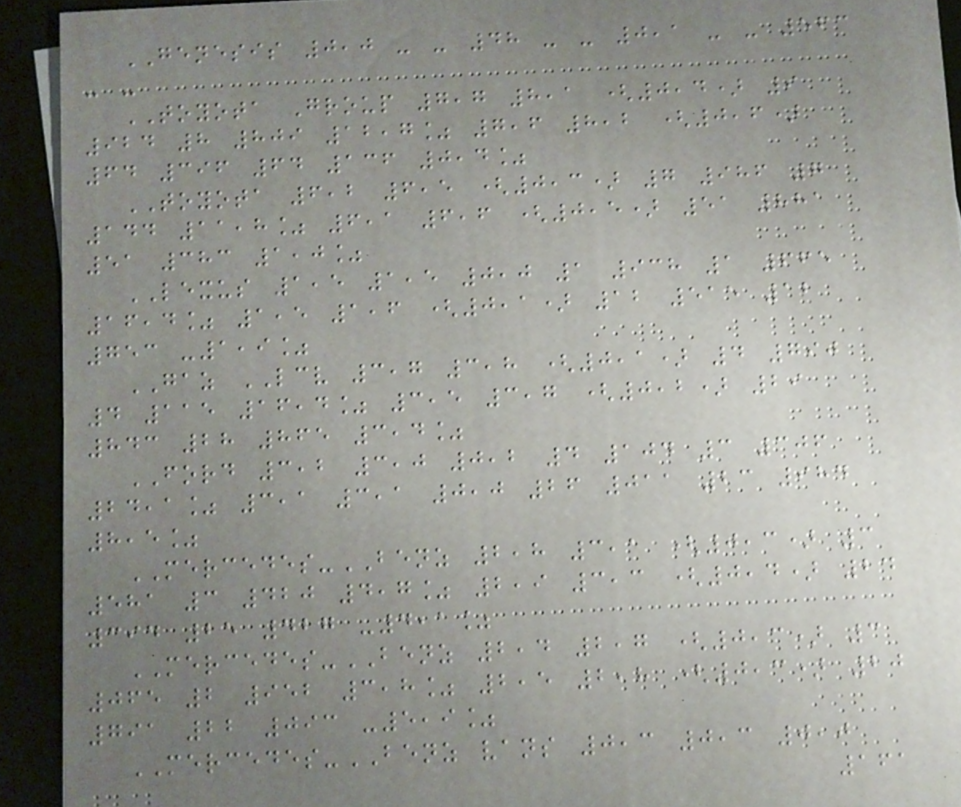GENESIS 0,0 - - 48 - - 0,1 - - 563
- -
TOYOTA Group 7,7 8,1 (0,4) 9
924 8 809 12,7% 7,6 8,2 (0,6)
64 396 64 136 0,4%
TOYOTA 6,2 6,5 (0,3) 7 986 7
144 11,8% 6,1 6,6 (0,5) 51 881
51 383 1,0%
LEXUS 1,5 1,5 0,0 1 938 1 665
16,4% 1,5 1,6 (0,1) 12 515 12
753 -1,9%
GAZ LCV 3,7 3,8 (0,1) 4 790
4 115 16,4% 3,5 3,7 (0,2) 29
843 28 865 3,4%
FORD 3,2 3,0 0,2 4 104 3 306
24,1% 3,1 3,1 0,0 26 011 23 984
8,5%
MERCEDES-BENZ 2,8 3,1 (0,3) 3
581 3 420 4,7% 2,9 3,3 (0,4) 24
394 25 427 -4,1%
MERCEDES-BENZ 2,4 2,7 (0,3) 3
065 2 952 3,8% 2,5 2,8 (0,3) 20
791 22 093 -5,9%
MERCEDES-BENZ vans 0,3 0,3 0,0
161
